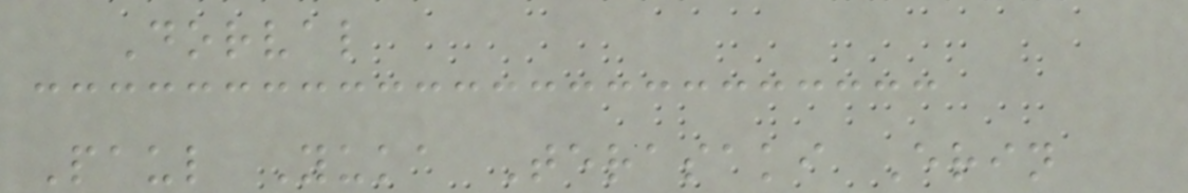Dorval
Paul Yuka Terasaki Erin
